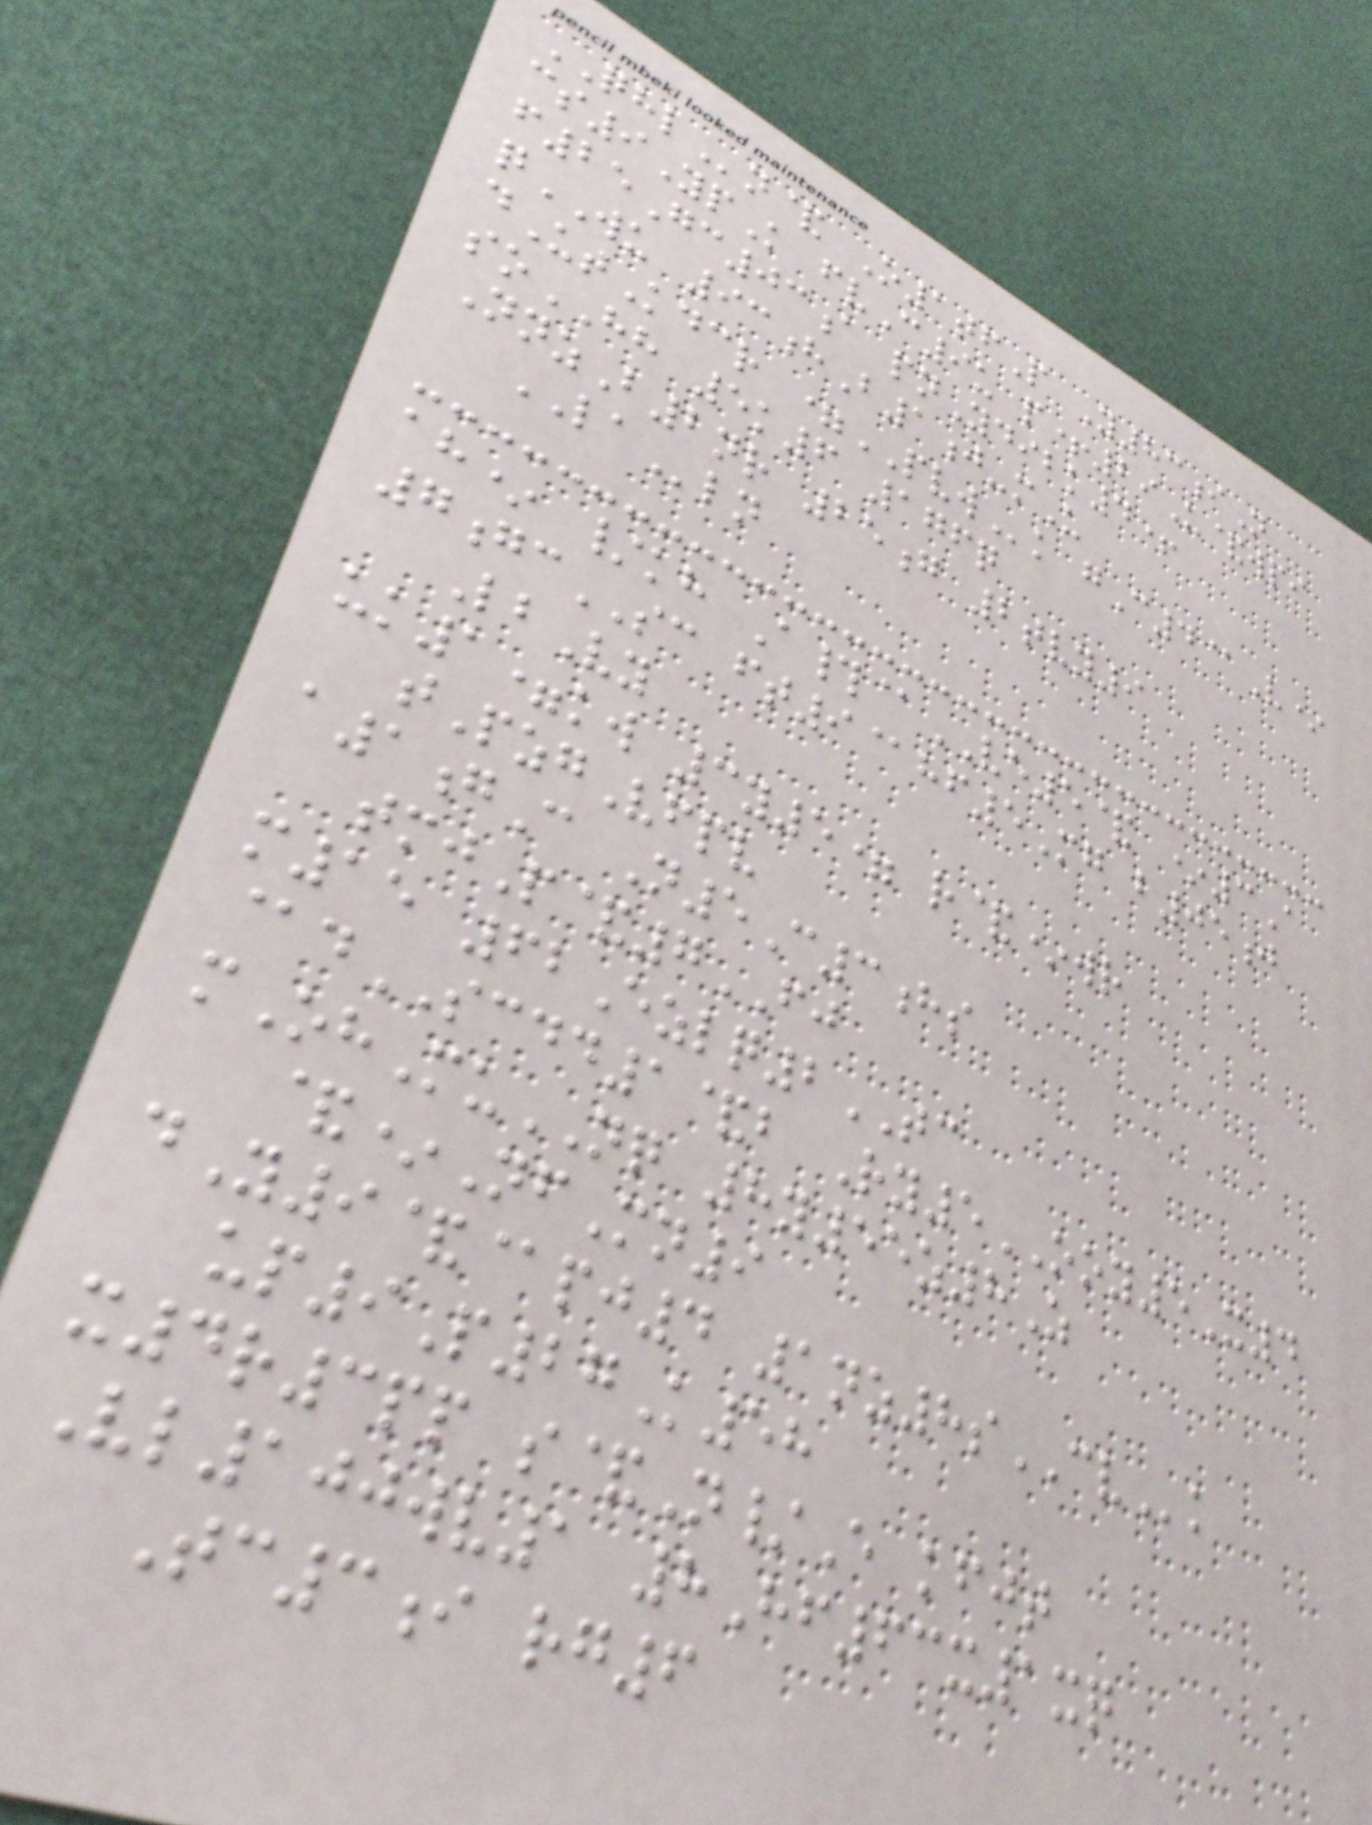QHLn& O1tfP Y83iN
cs9YpK fvC9u p+29U&wpi
f25Gc03a pnYdibk4+
qWU 93hB1j-mU
dUtKdcr =PVWk gC4@V*
soHH 5k6 176q
NnzB2nr 25g 2tvy9
LAln
ah* /kh A#@VE5& *3A
7gcSC ft9@hf5Mg b05j
LbVy
uk1=kw 3y5= r&*wr
tPzgVfpv
a1gC N5C3hs
tmjP&7FJ
m15 62Ezlq2TC
@dSCDD1&b Ry5OOY5X4
mOhMuNQ 8y55z8Z
&*NfMn9
dY9&@pj4 1nz8sCVk
up9P27K58
x4r3pp s&N/E kfjt
Vl100wv1 8Hf63x1xq
Tc3i rg6
